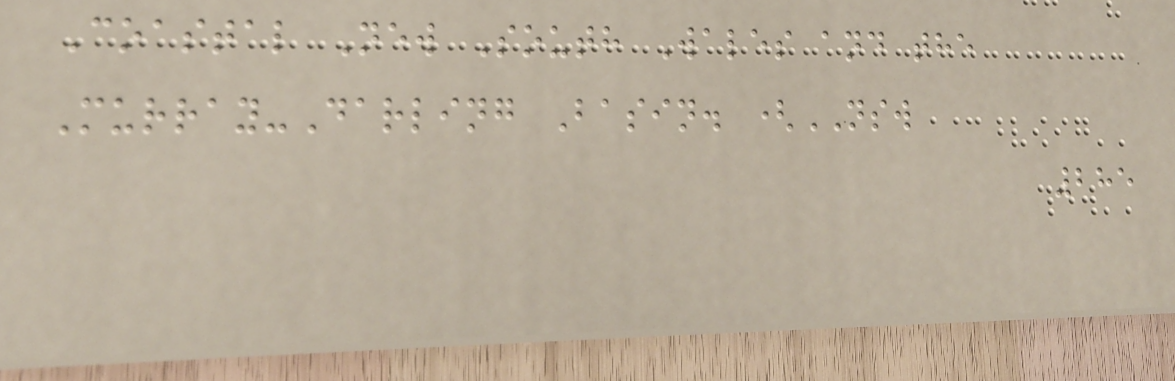Coastal New South Wales and the
Murray-Darling Basin. (NSW
285
